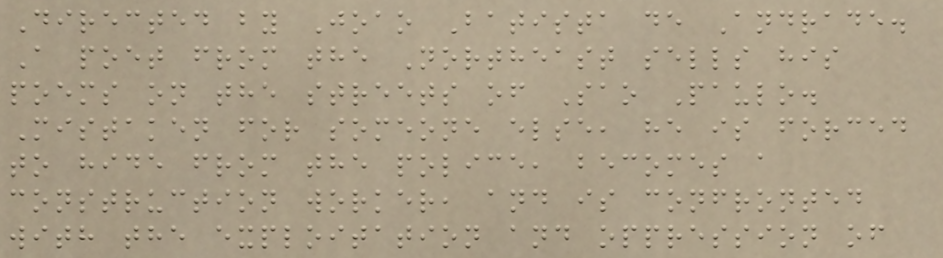Directed by Joao Batista de Andrade.
A poet from the Northeast sells his
poems on the streets of Sao Paulo.
Mistaken for someone else, he is forced
to hide from the police, becomes a
construction worker, and is confronted
with the exploitation and oppression of
